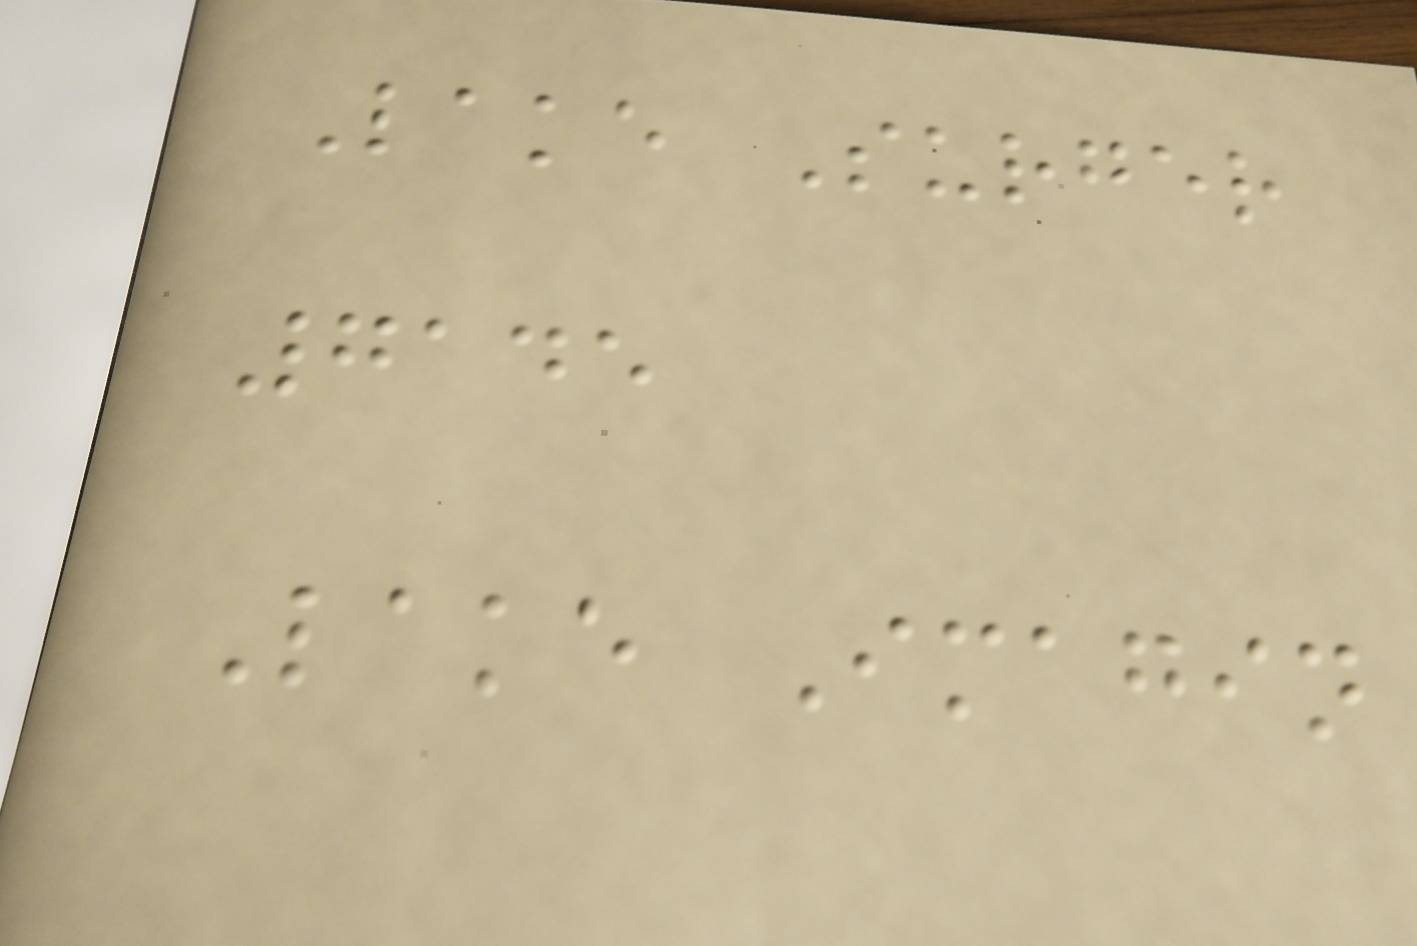Lake Surger
7145
Lake Imagin
